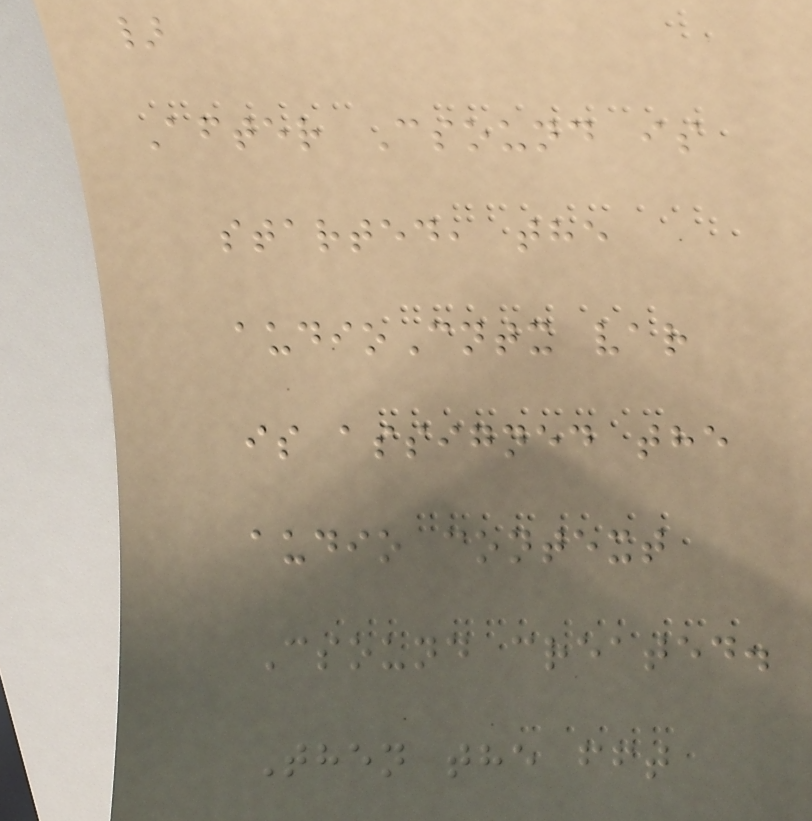}
After Csound is
started, the
audioCntx var
is assigned the
audio context
Csound created.
Then the fft
